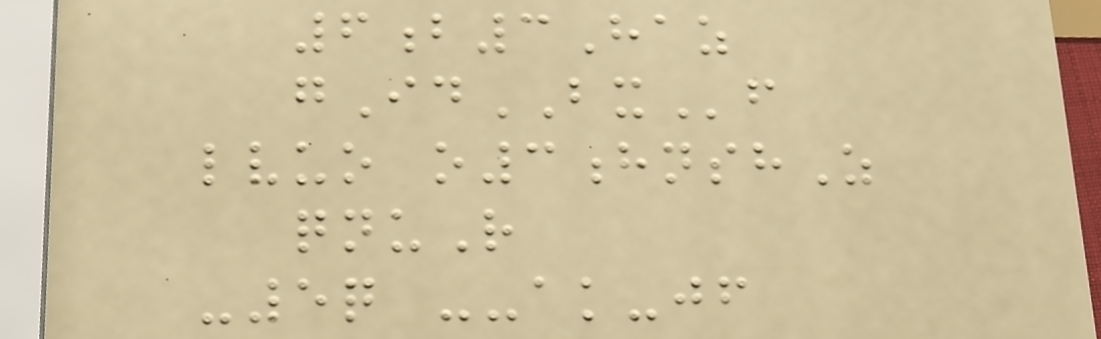6b3Haz
gIdBXf
lvuo o3hnshZ
qnuR
-5q --ak-jf
